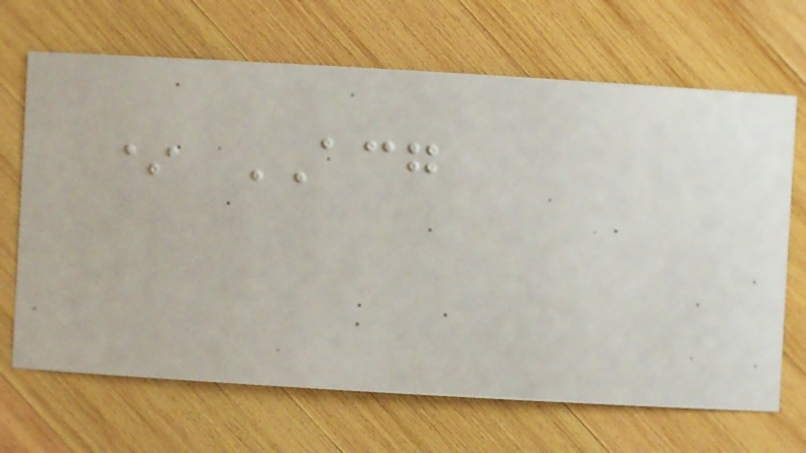* ACG
